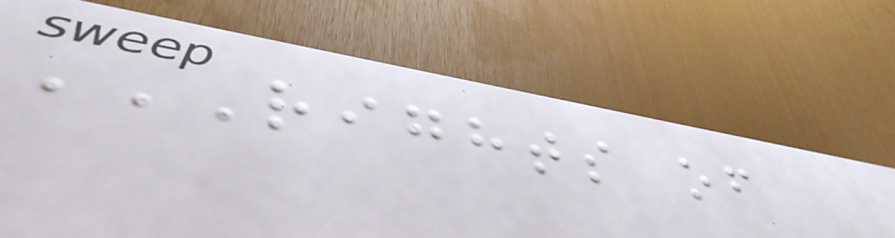RIGHTS OF
